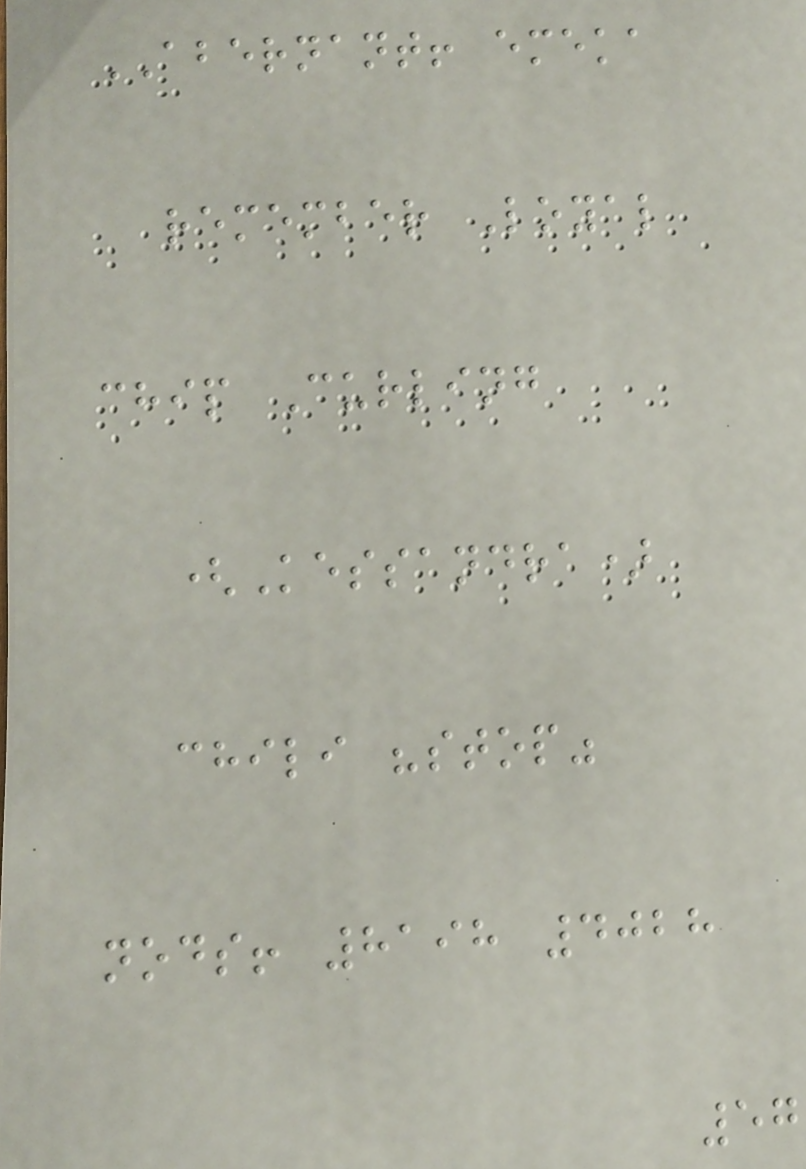ABERNANT! emeka
remember Loyal
chip Curling
(Kessandra)
chili "stop"
nods! 8198 4028
57
